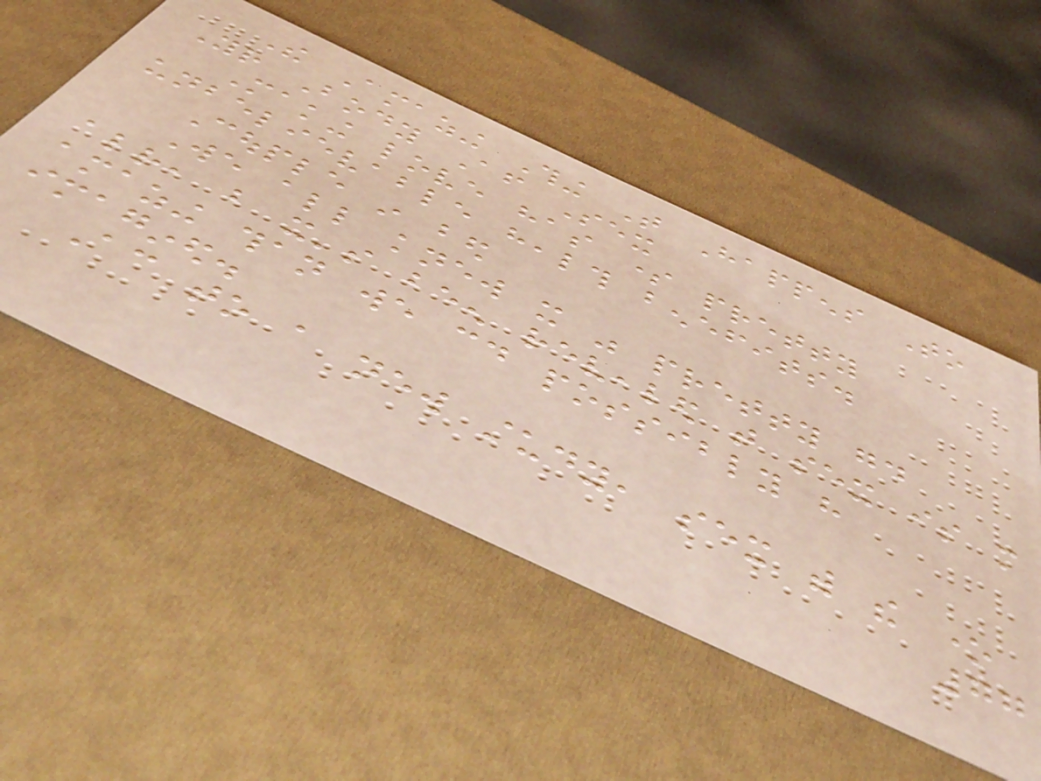The Amazing Thing That Happens To
Your Body After Sex
Making love has some pretty
unbelievable health benefits.
Couple in bed
We all knew it was pretty good
already, but it's been revealed that sex is more
amazing than we could possibly have
imagined.
According to a new study, sex with the one
77
